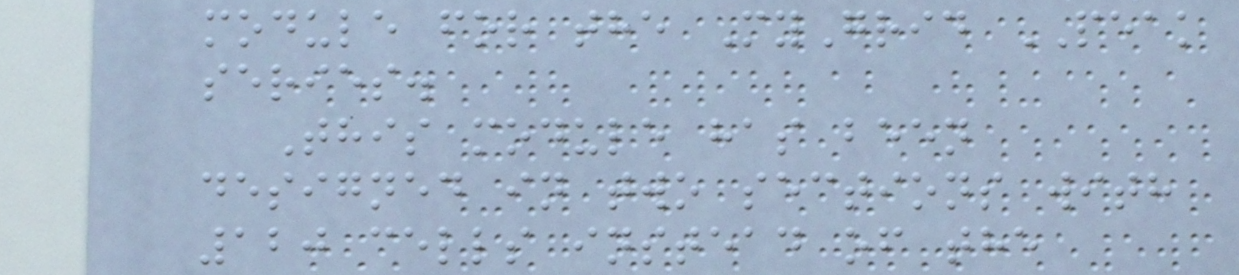module for the MyGrid PEAK
series.
This module has been
designed in two sections with
120 cells instead of the
